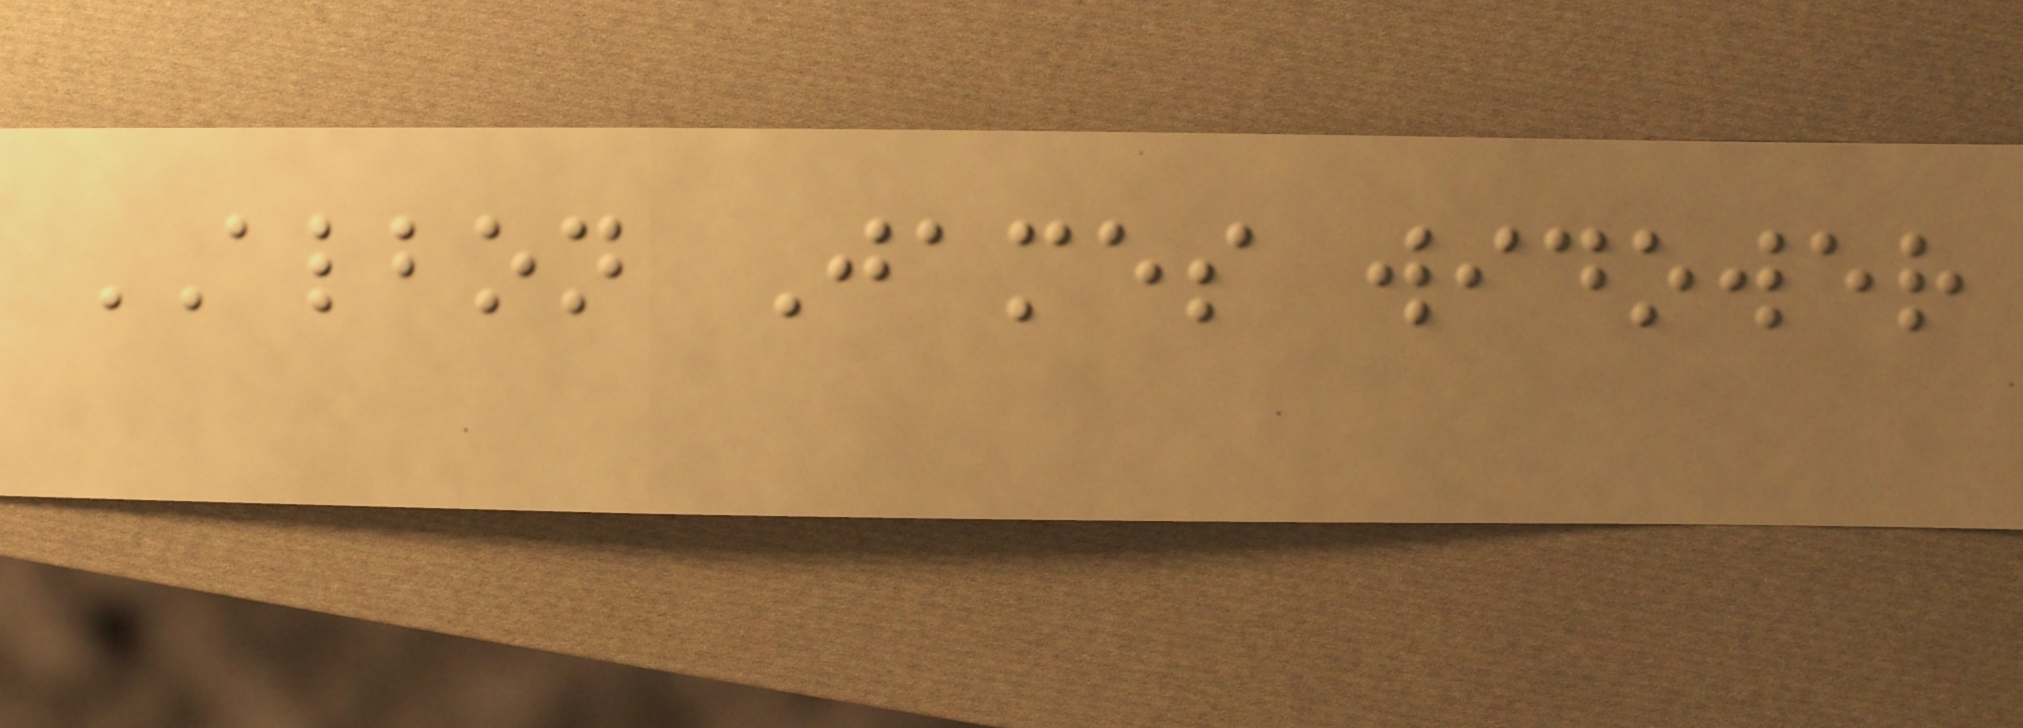ALBON James widower
